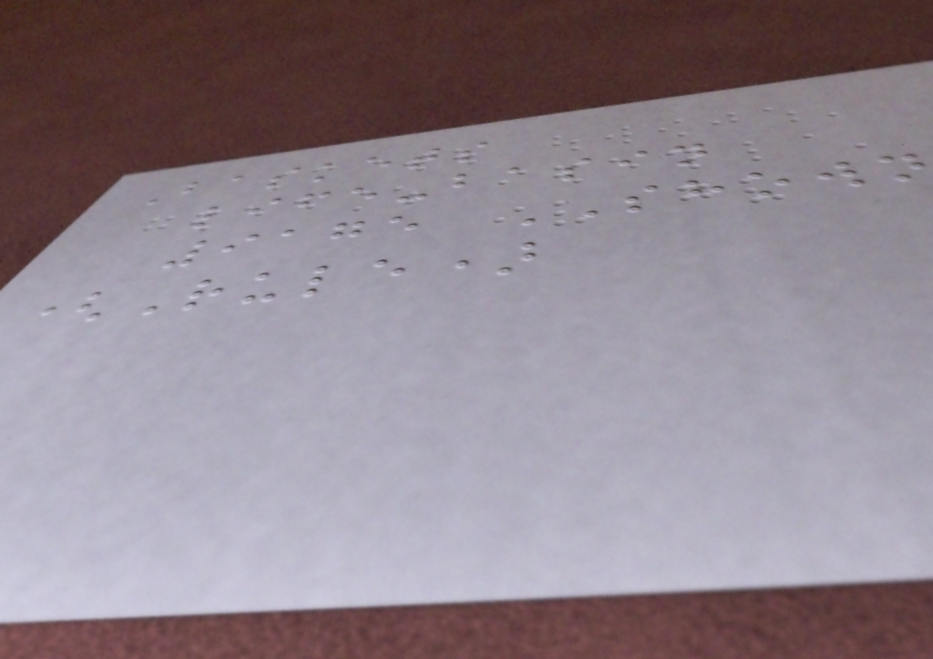Baskets
life-basin
9175 SHOWN
(Rule)
